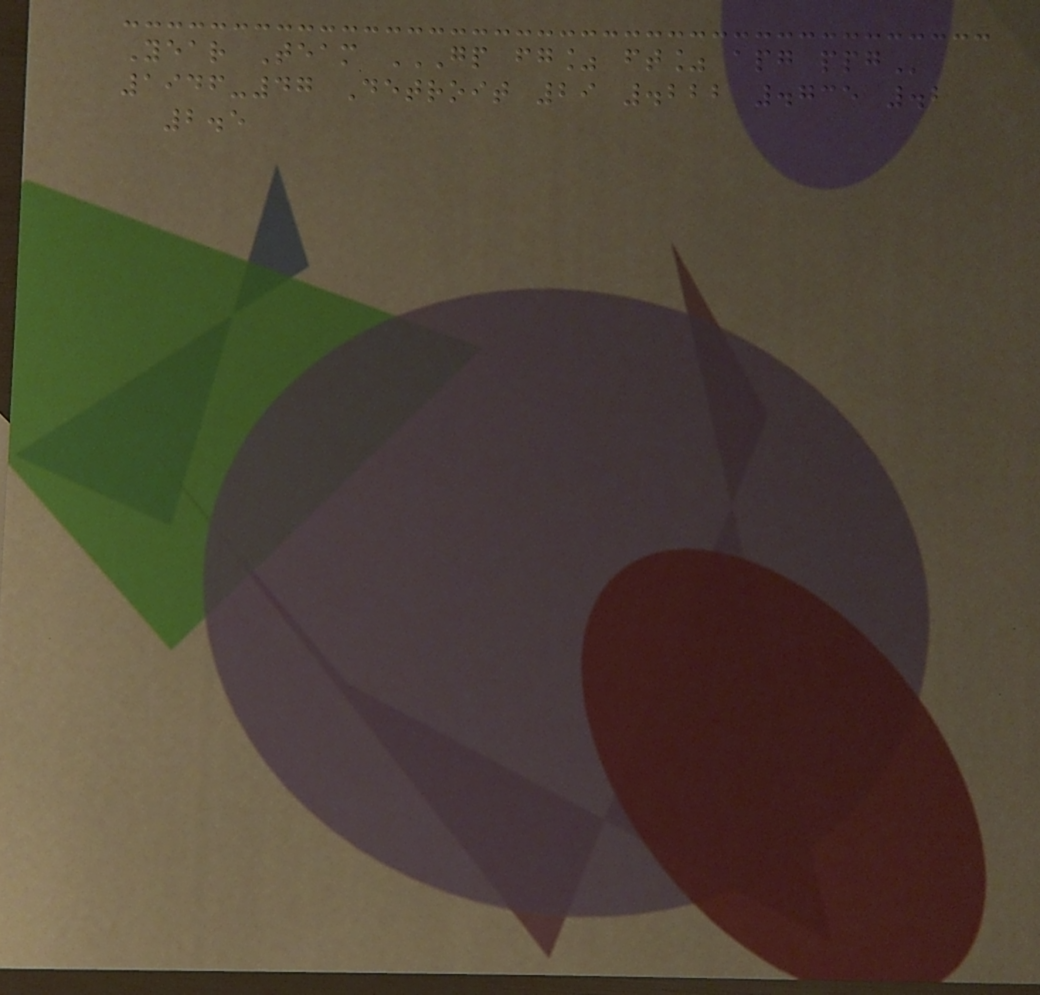Year Team GP FG% FT% APG PPG
1946-47 Detroit 29 .222 .735 .2
2.5
